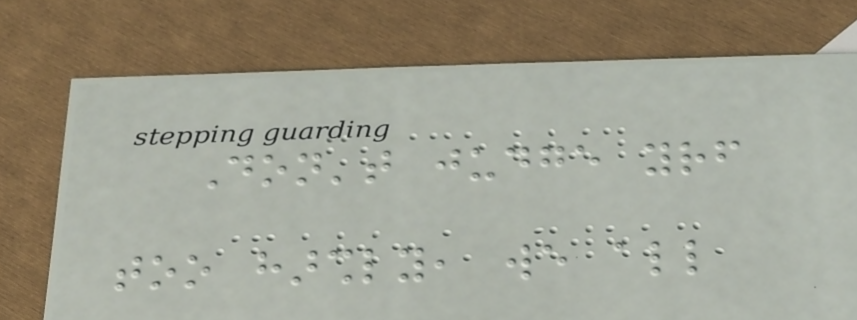Don't judge yourself
too harshly, we all
